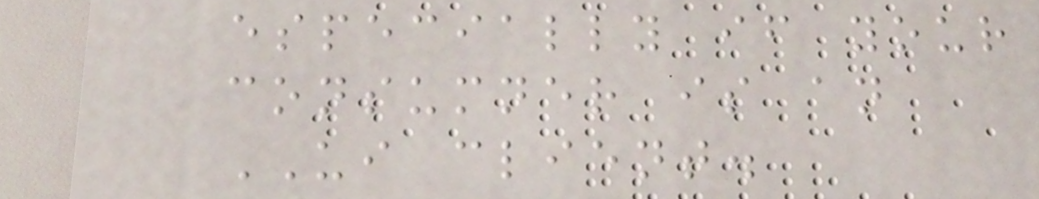especially if your
consumner is an
UI client.
